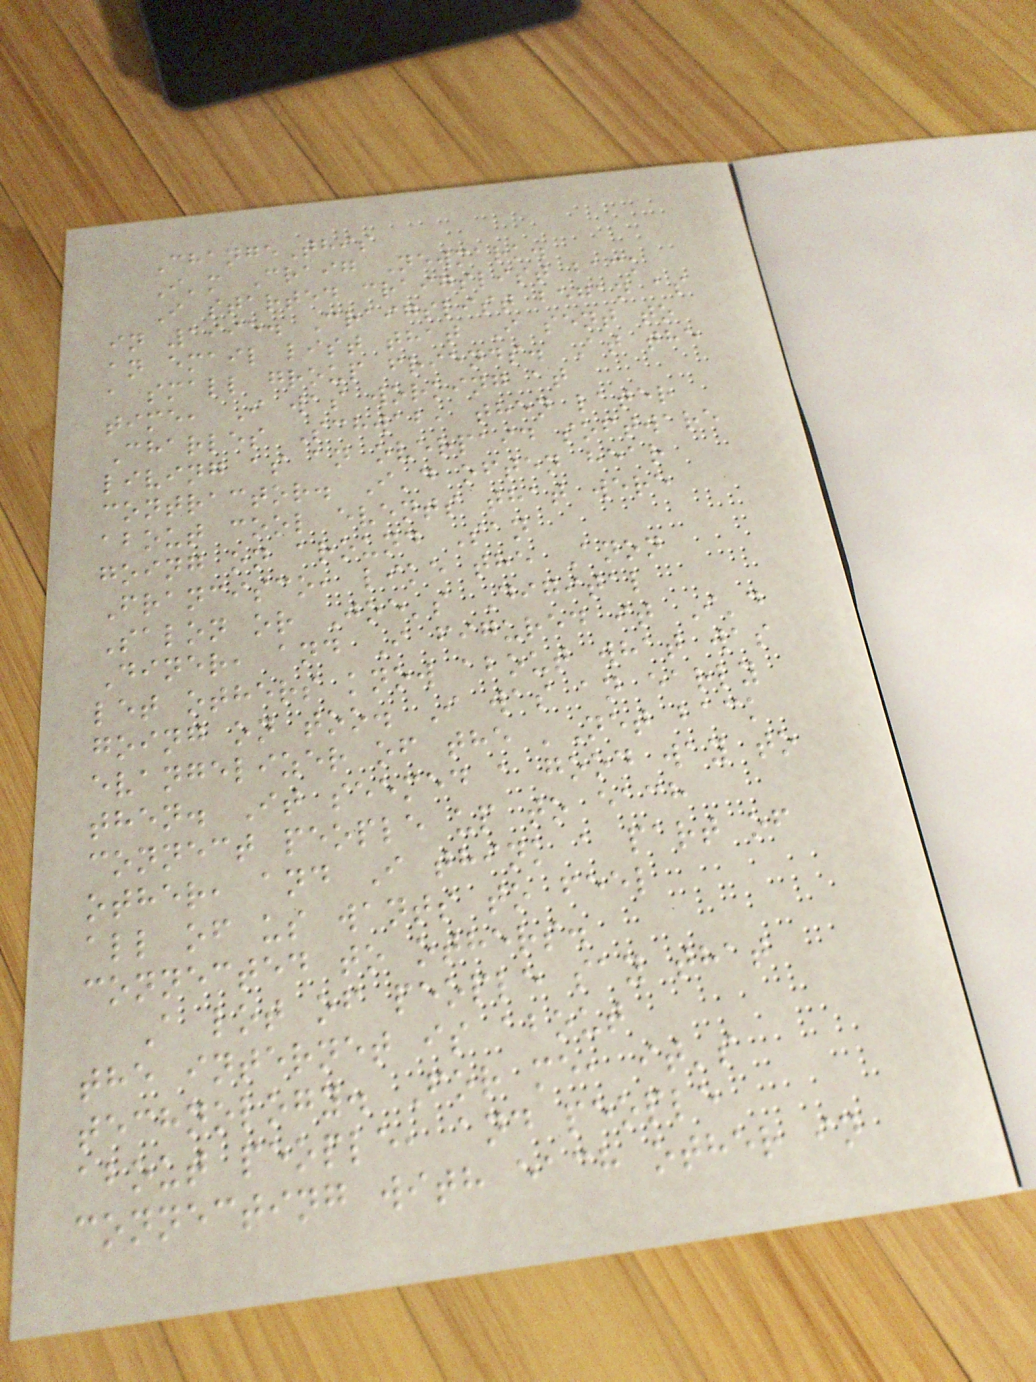ChangeThis
I'm Craig Newmark.
I started craigslist back
in 1995. Craigslist began as
an email list that I sent to
a small group friends. At the
time, I was working at
Charles Schwab, then later
living as an overpaid software
contractor. I'd often hear
about cool events that were
going on around San
Francisco, like the Anon
Salon or Joe's Digital
Diner, and I figured it I'd
let others know about what was
going on too. I was an early
evangelizer of the 'Net back
then. It seemed a good way to
connect people up to each
other, and I think a part of
all of us wants to feel
connected to others.
A lot of people say that
the internet is about
technology. For me, it's
about people, and people
connecting with each other in
